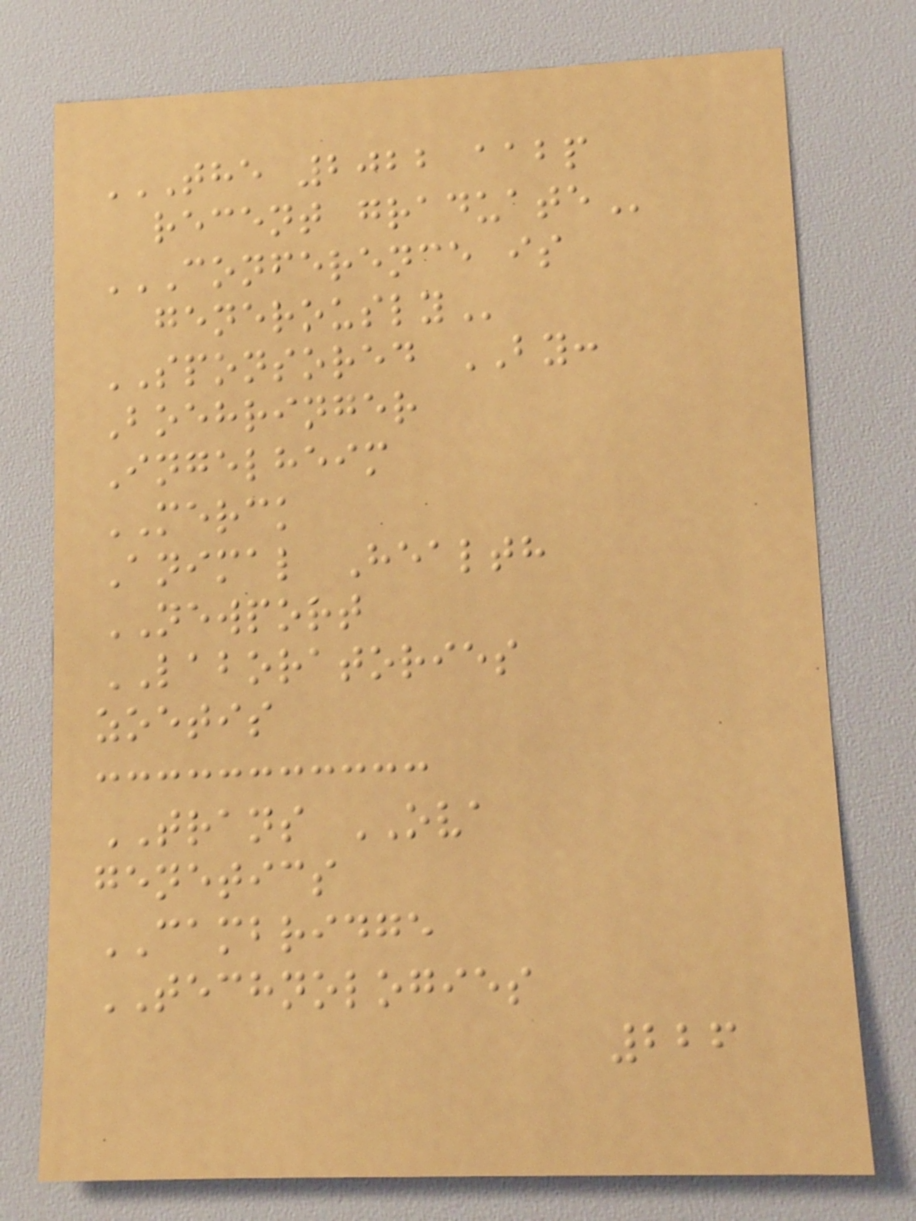THE 2022 AABP
RECENT GRADUATE
CONFERENCE IS
GENEROUSLY
SPONSORED BY:
Boehringer
Ingelheim
MERCK
Animal Health
NEWPORT
LABORATORIES
zoetis
TRANS OVA
genetics
CAMBRIDGE
TECHNOLOGIES
226
